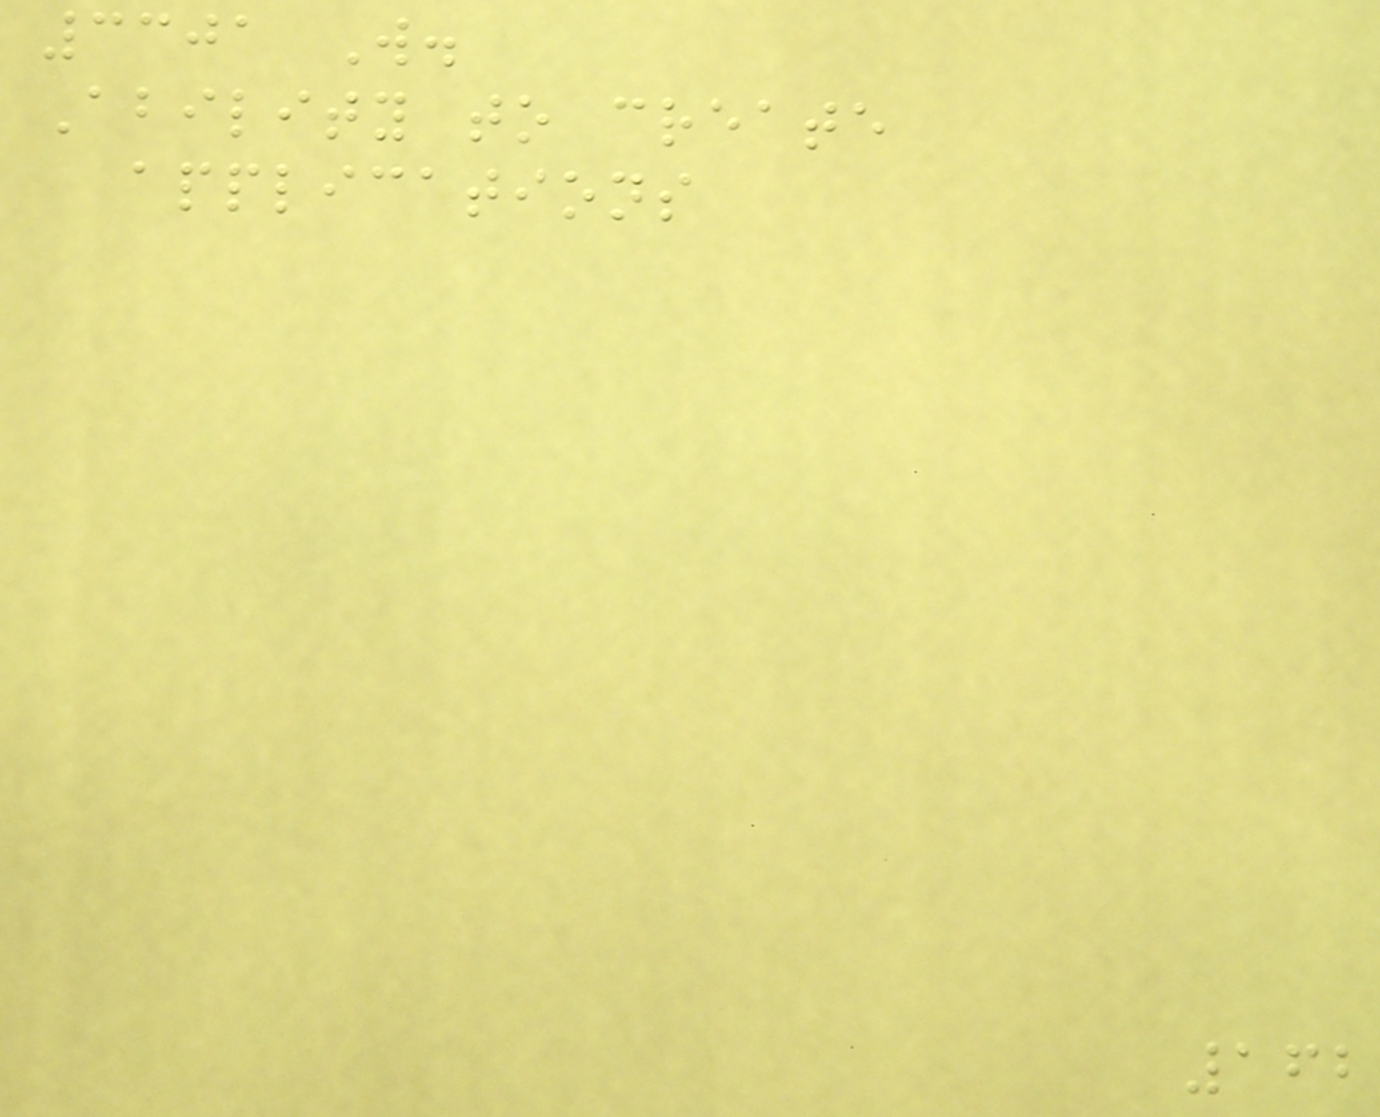3301 W.
Ability to create
applications
162
